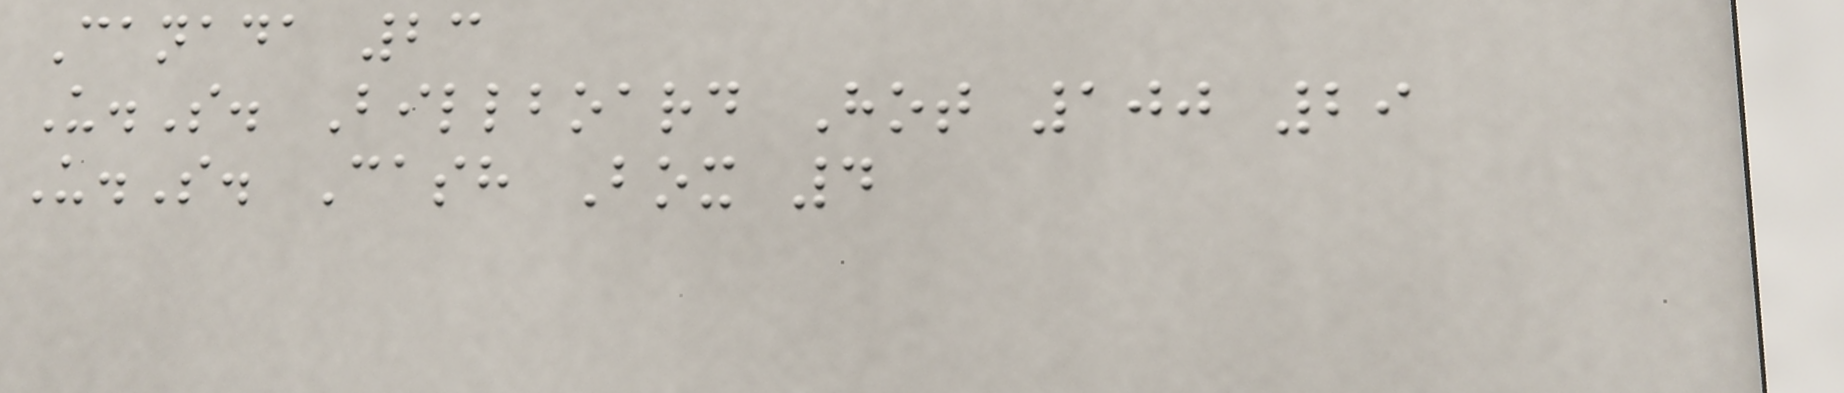Canada 23
U.S. Billboard Hot 100 29
U.S. Cash Box 4
